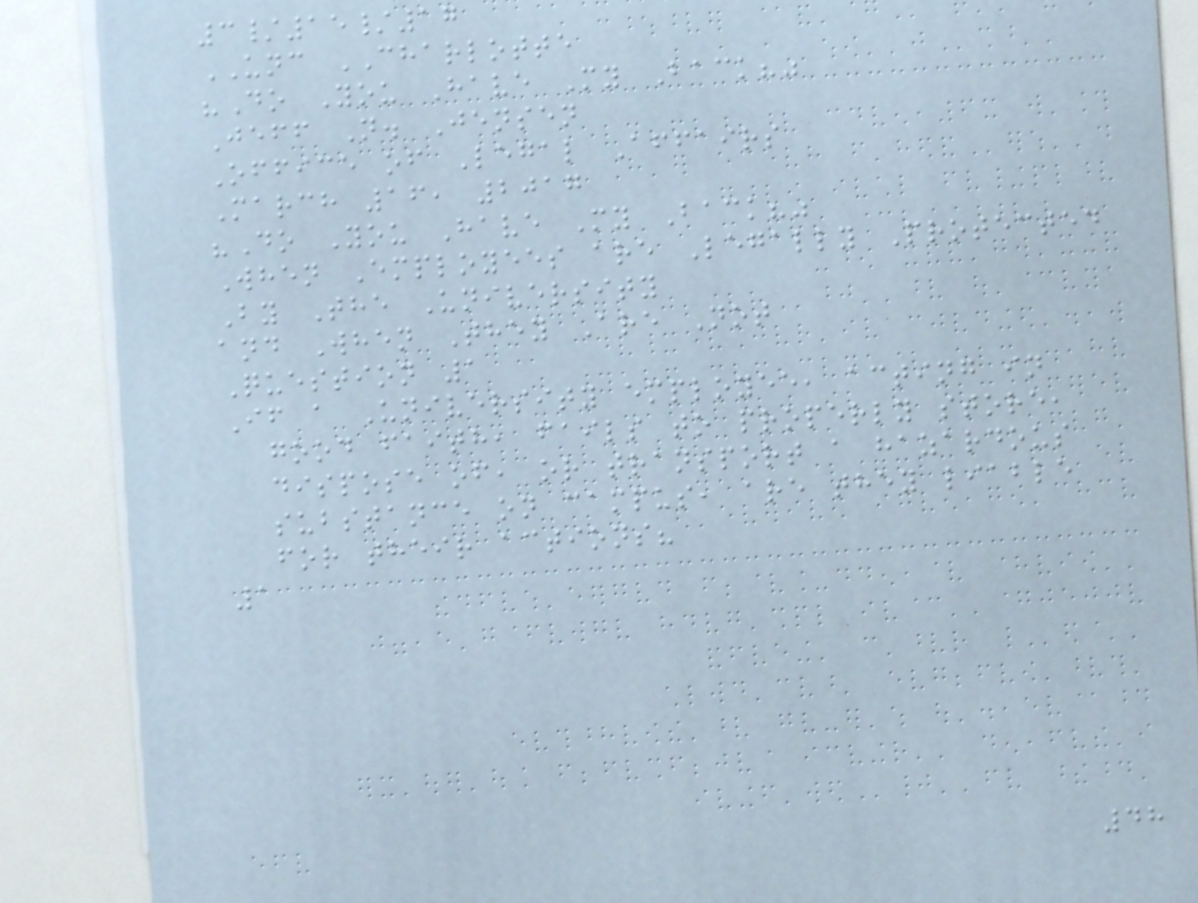3/15/17
UNC CHARLOTTE
"Do You Have My Back?"
Jeff N. Jensen
Office of Legal Affairs
March 16, 2017
"Do You Have My Back?"
When Employees are Legally Protected
By The University
and When They Are Not
Question 1
If a University employee, acting in
good faith, fails to properly store,
dispose of, or transport a hazardous
substance on campus, are they liable
for their actions?
1
48
